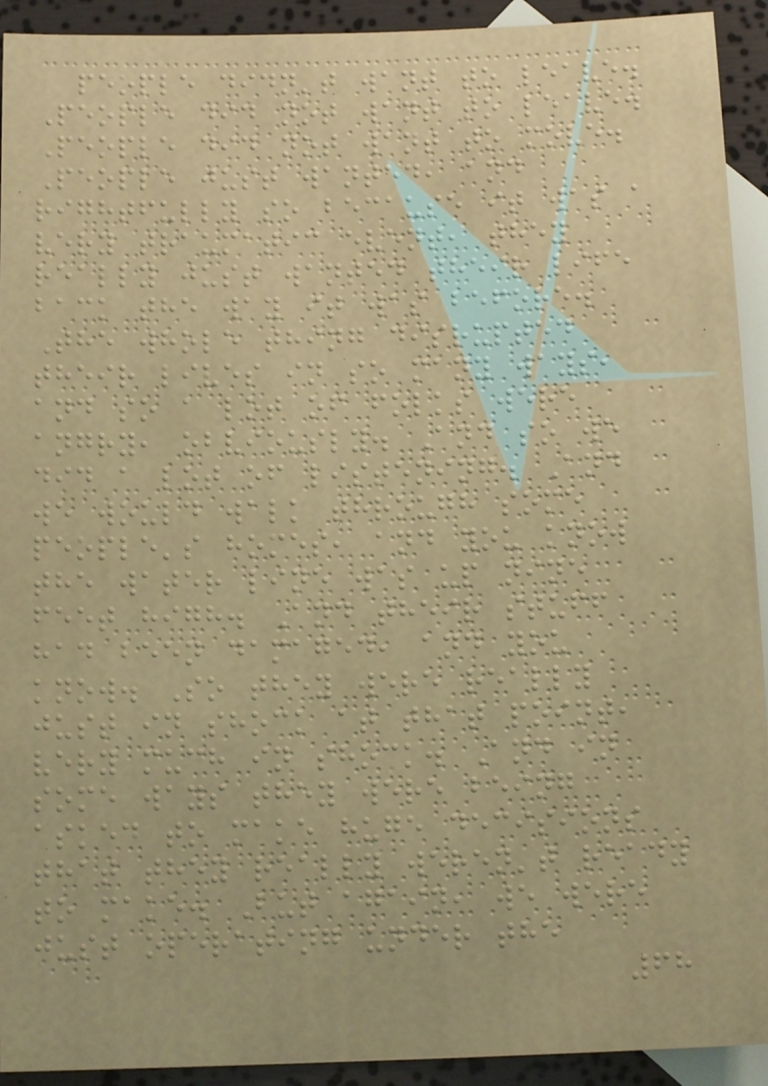people didn't want to leave.
People did not want to leave.
People did not want to move.
People just wanted, and
rightfully so because it was a
very traumatic event, they
really just wanted their life
back the way it was before.
The whole thing disrupted
their lives in so many ways,
and so a lot of folks were
angry, obviously. And so we
did a lot of listening. And
we would walk through some
people's homes, and you know
the water line was up nine
feet high. And their stuff
had been damaged, and you
know. So they were really
just in shock at that point,
very much in shock. And in
some ways they were being
asked to make huge decisions
that they really weren't ready
to make. But again, we were
just operating under the
68
